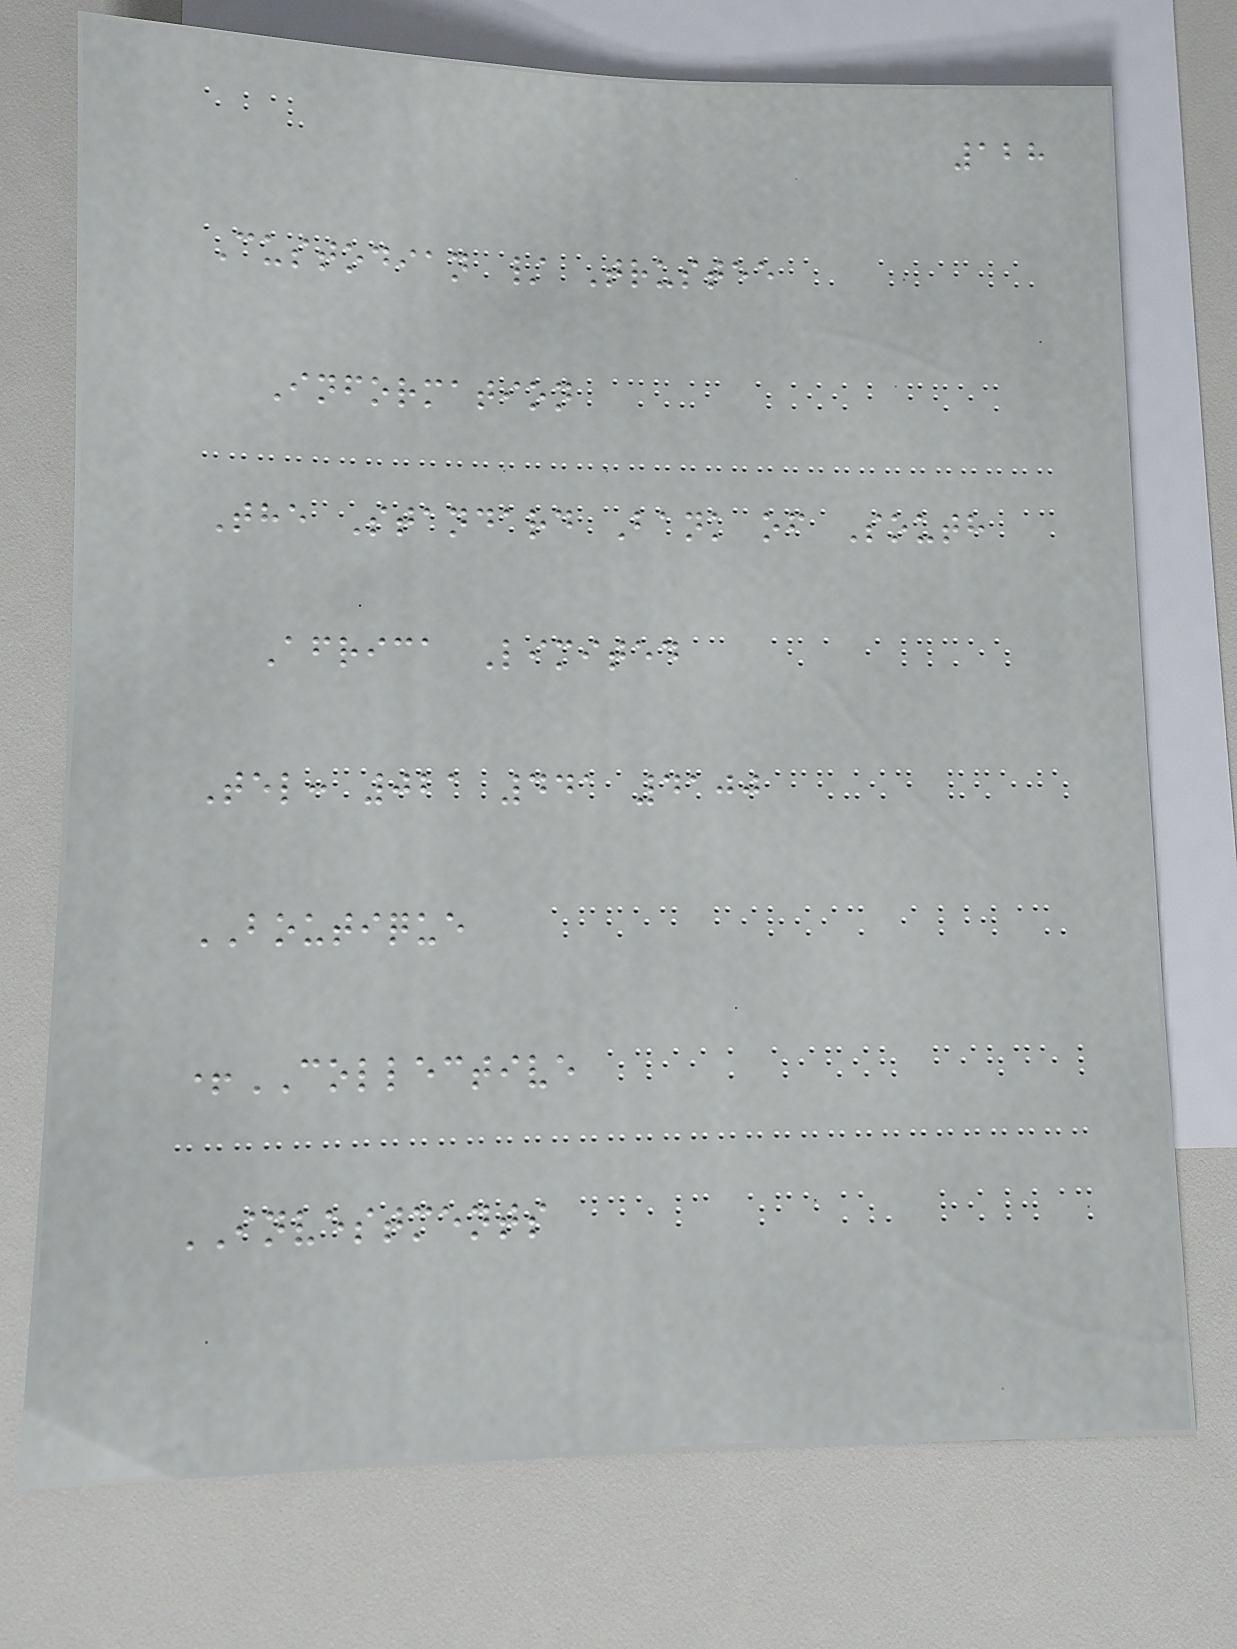128
Custodian / Trustee
Information
The Standard Bank of South
Africa Limited
Tel: 021 441 4100
BOUTIQUE
+COLLECTIVE
INVESTMENTS
